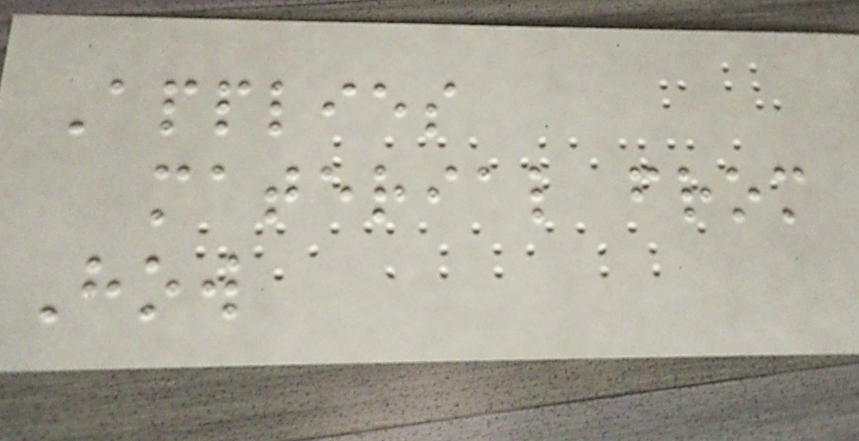Applies
material from
How
